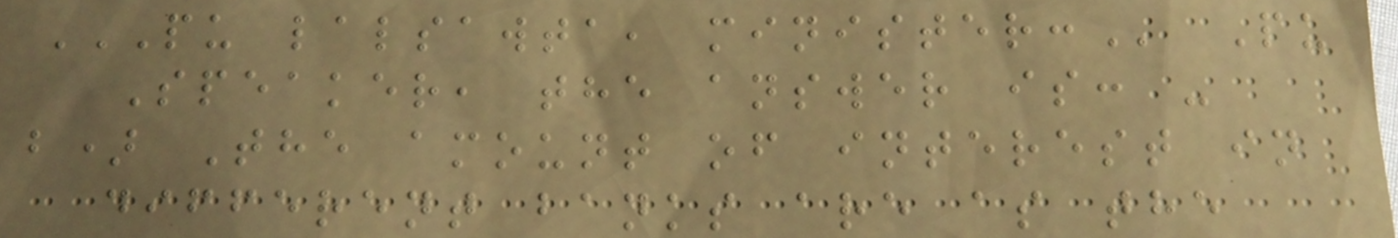PU LALSAWTA, MINISTER: Pu
Speaker, the answer is: -
b) The amount of interest in
different banks are as the
